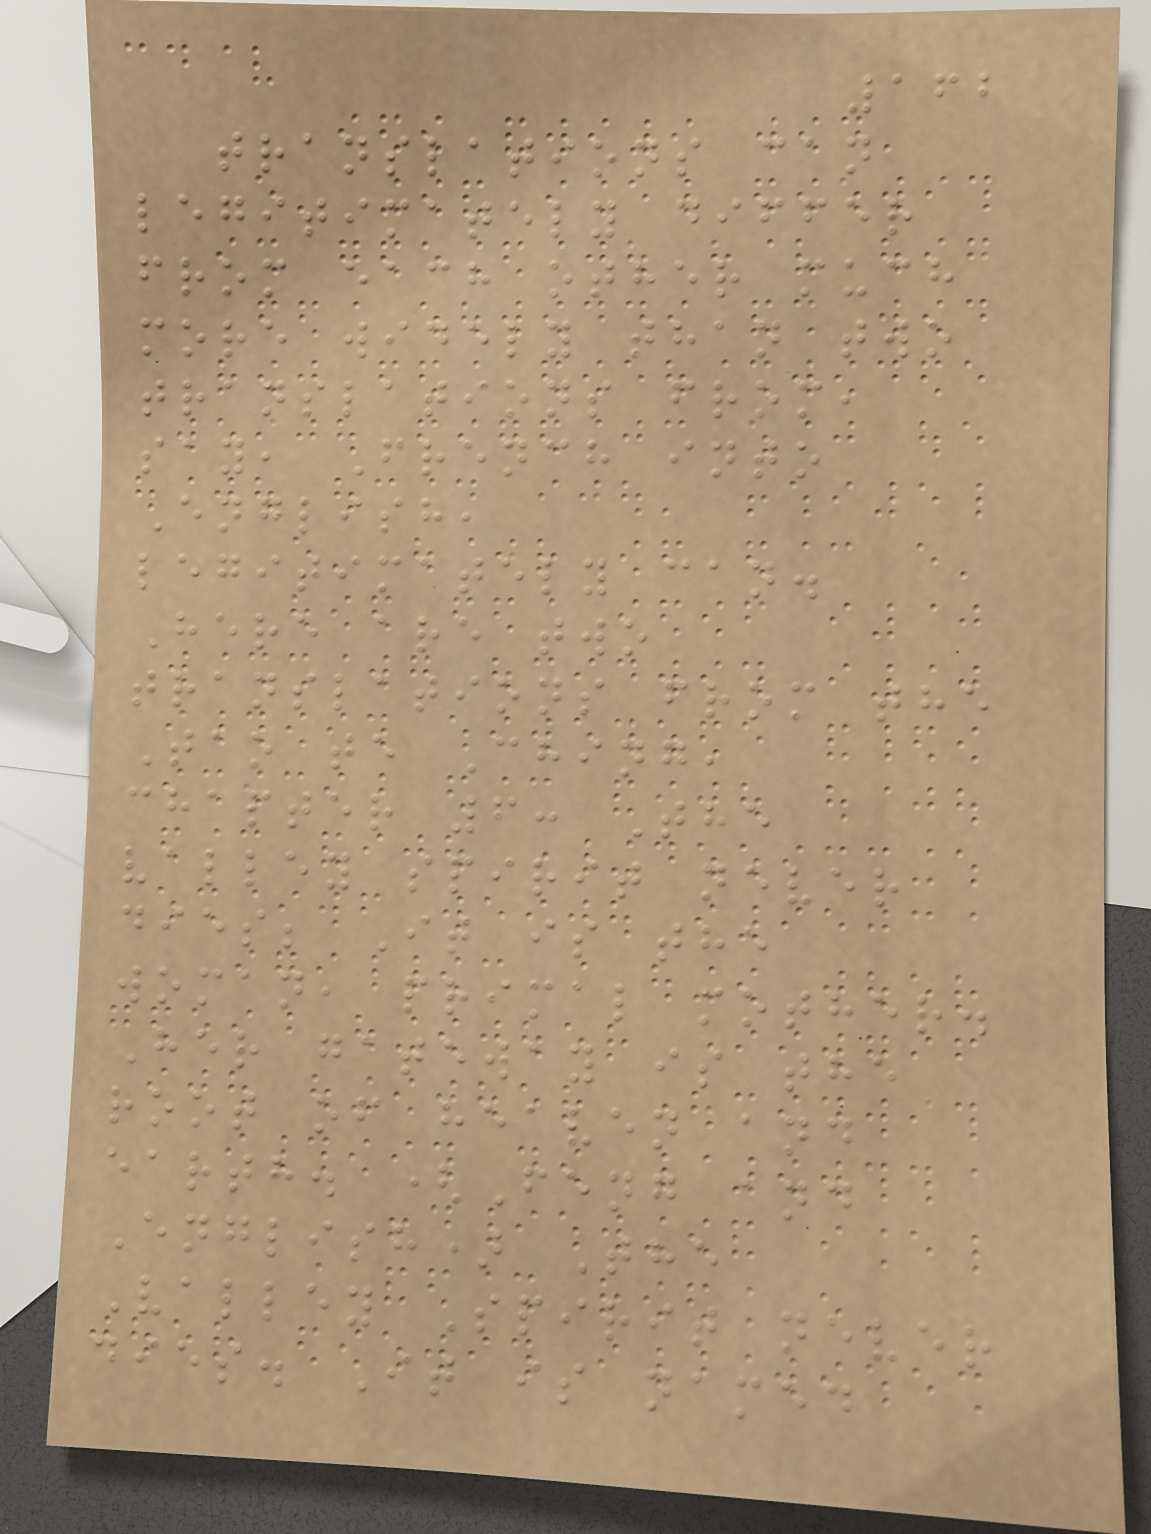162
translations can
legitimately differ
from each other much
more widely than two
translations from,
say, French into
English,
legitimately can.
Here are two
translations from the
Tao te Ching,
chapter 6: The
valley spirit never
dies; It is the
woman, primal mother.
Her gateway is the
root of heaven and
earth. (Feng and
English) The
Valley Spirit never
dies. It is named
